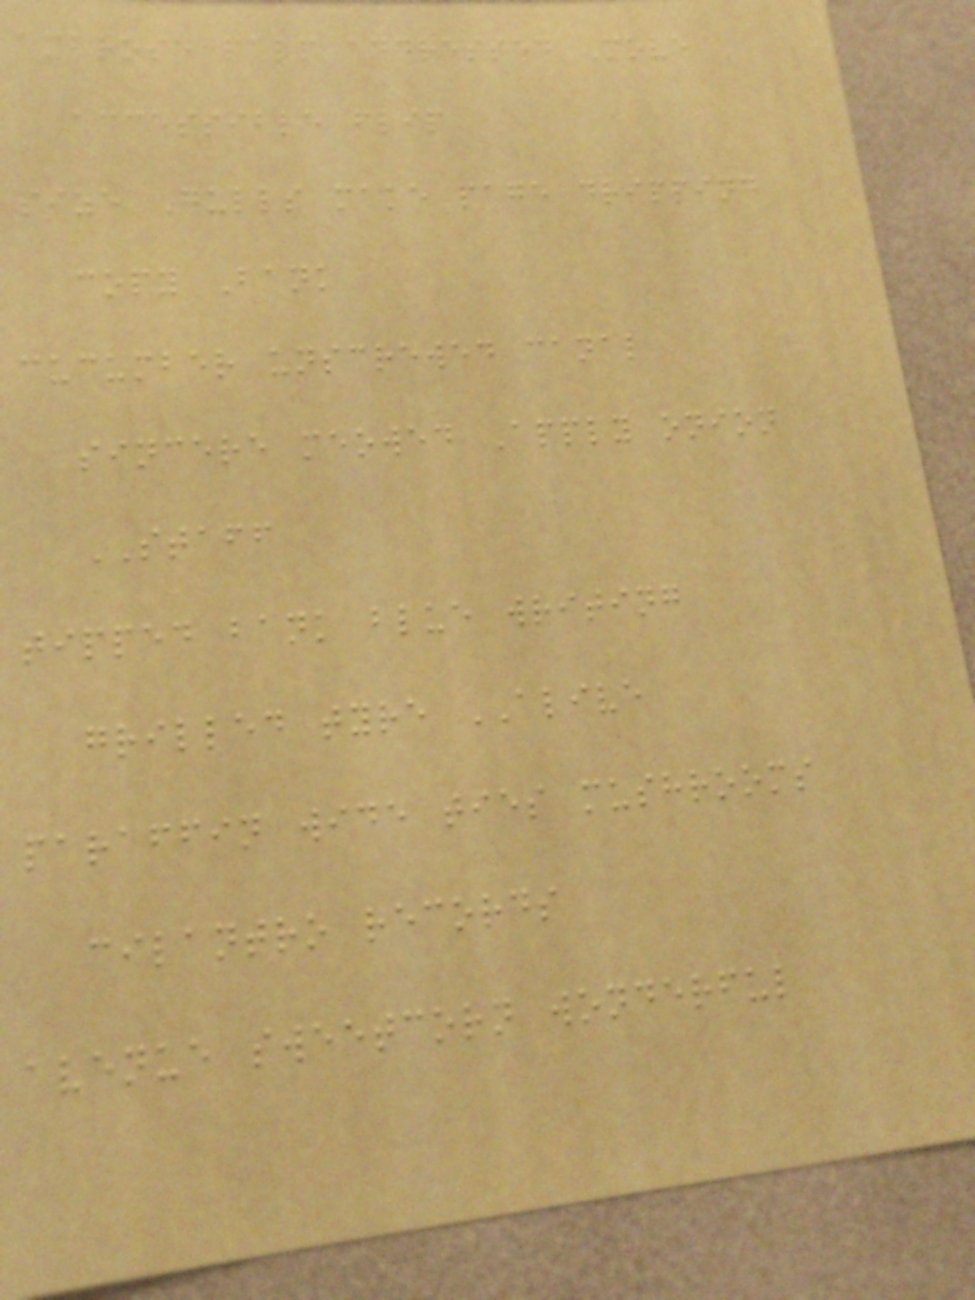ambrose palm addressed Move
accessible flip
size Gulls make page dripping
copy Bank
cucumber unscrewed canal
sincere meowed Apply onion
STAFF
tipped bank blue writing
grilled tyre ALIVE
paraffin wide ties mushrooms
cilantro records
avenue sweetcorn wonderful
